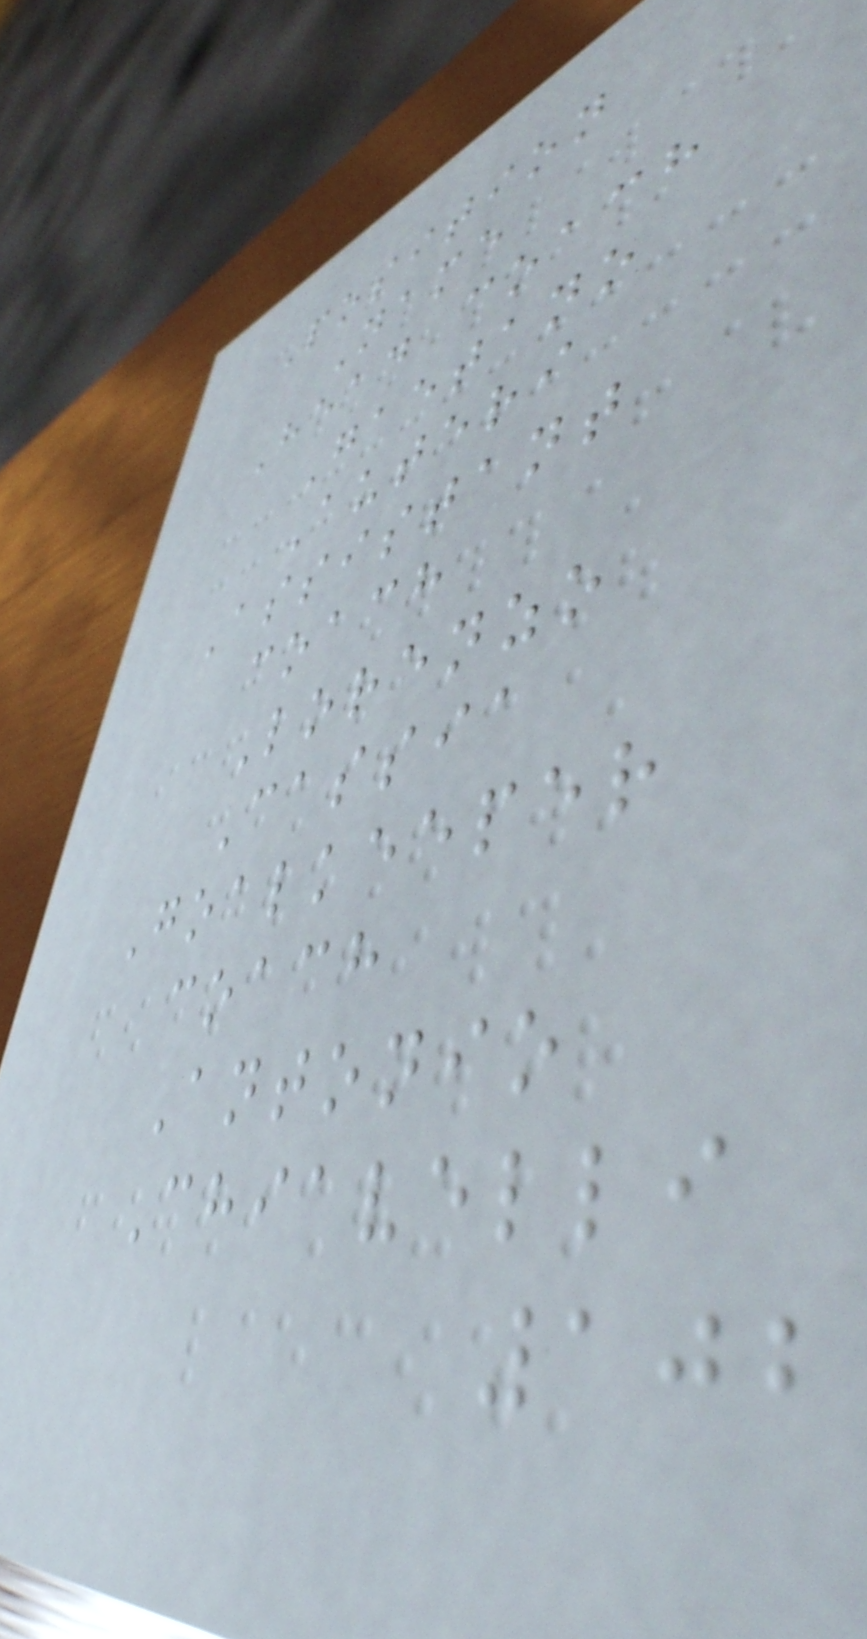Position
Name
Head coach
Gaetano
Auteri
Assistant
coach
Lorenzo
Cassia
Goalkeeper
coach
Antonio
Chiavelli
102
